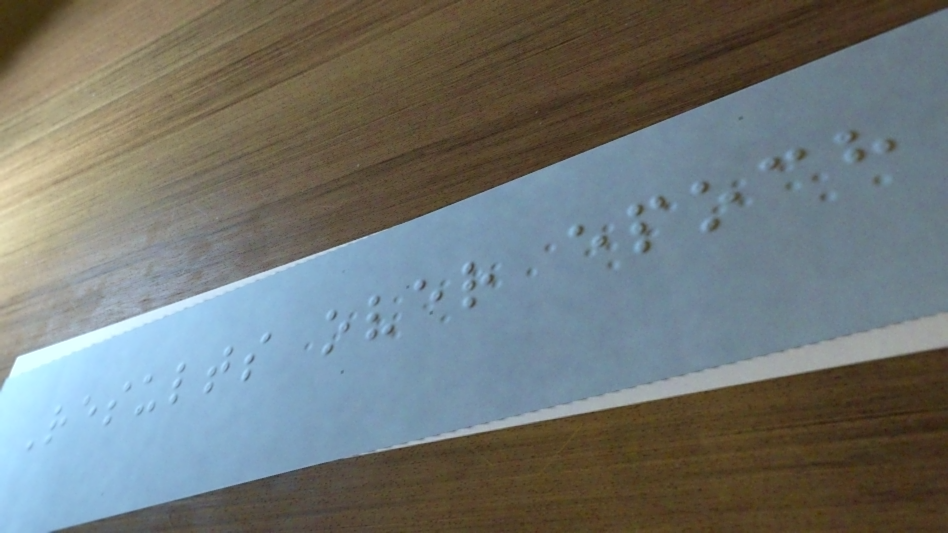Results over epoch
